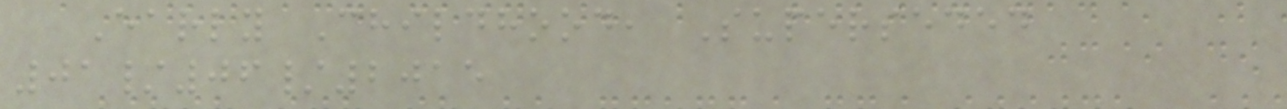Early Childhood, Superseded
01/06/2015
